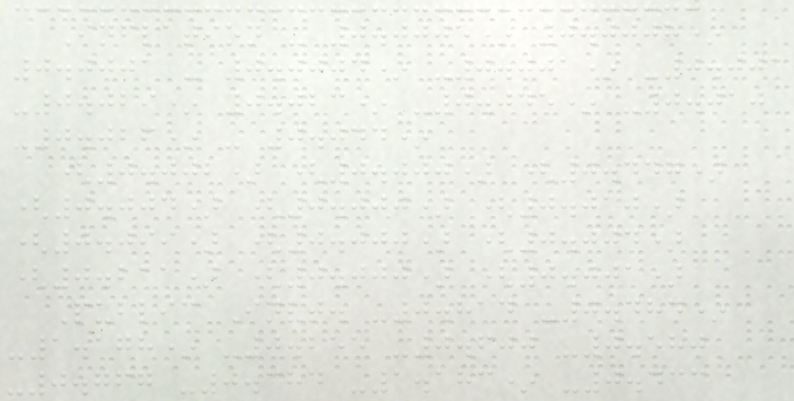Inflation - 0.0005* 0.0008*
0.0001 - 0.0004* -0.001* -0.001
-0.029* 0.023* -0.045* -0.010
-0.026* - 0.044*
(0.002) (0.000) (0.447)
(0.004) (0.000) (0.010)
(0.099) (0.000) (0.004)
(0.211) (0.000) (0.001)
Public Invt. -0.814 -0.484*
-1.178* -0.255 -0.600 -0.580
-0.767 -0.384 -1.183* -0.433
